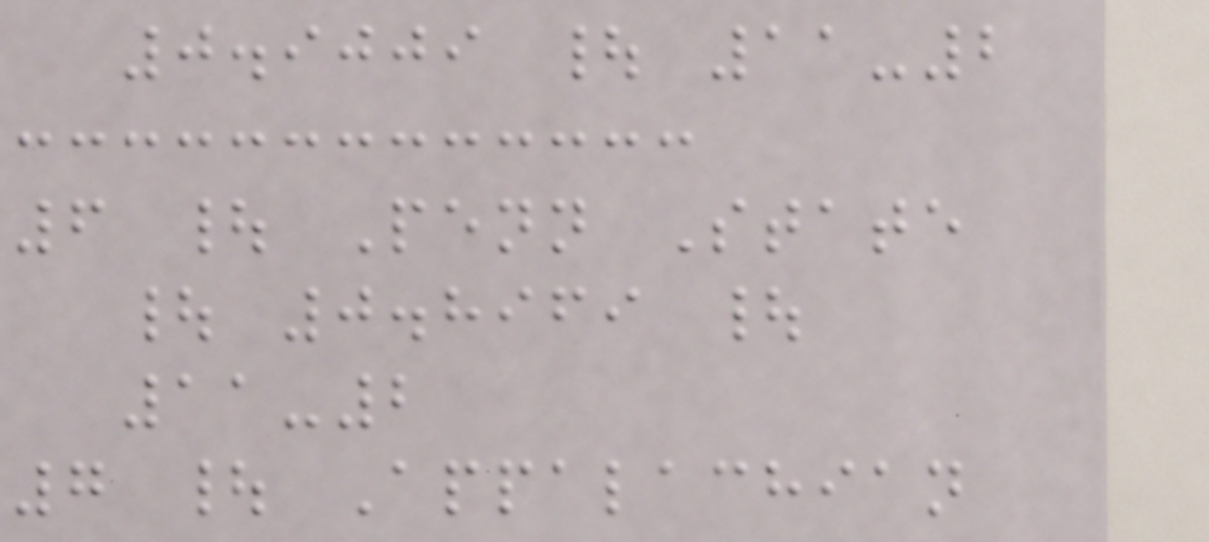0.9009 | 11-2
6 | Penn State
| 0.8969 |
11-2
7 | Appalachian
